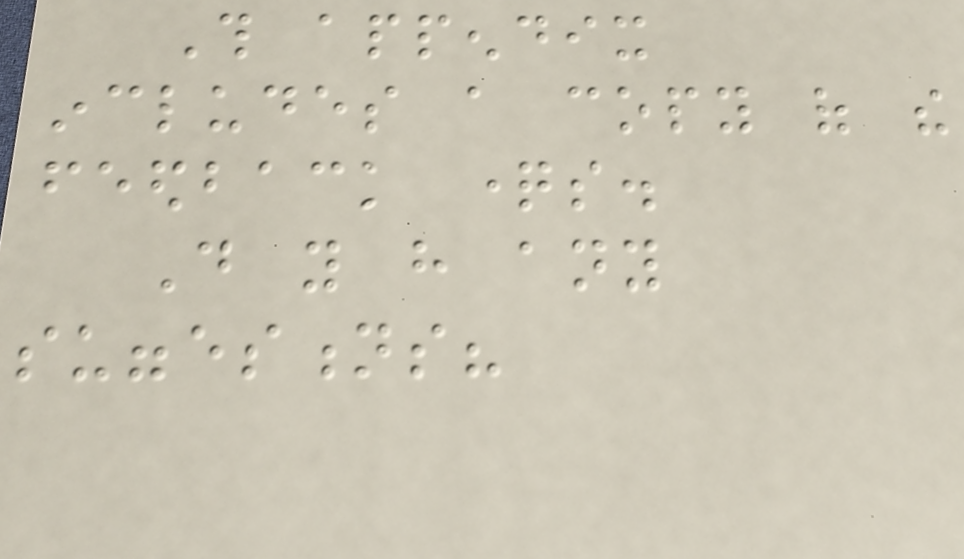This appendix
includes a copy of the
feedback questions.
Do you have any
suggestions?
